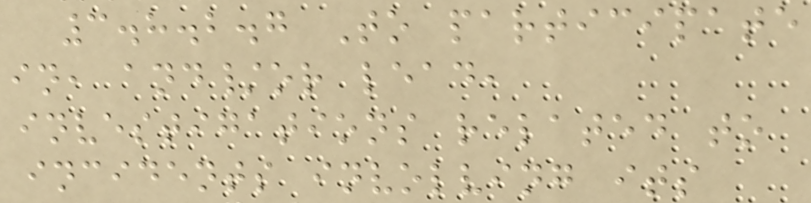3.8.2.7 To participate
in, and/or lead,
investigations related to
incidents involving its
